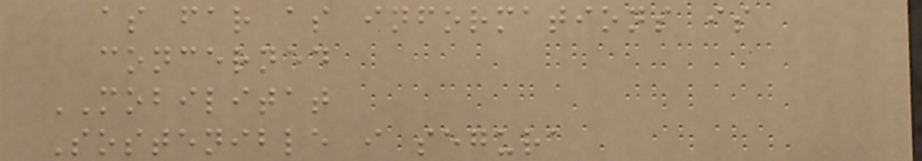as far as informations is
concerned
MOBILITAT
Sostenible i segura
